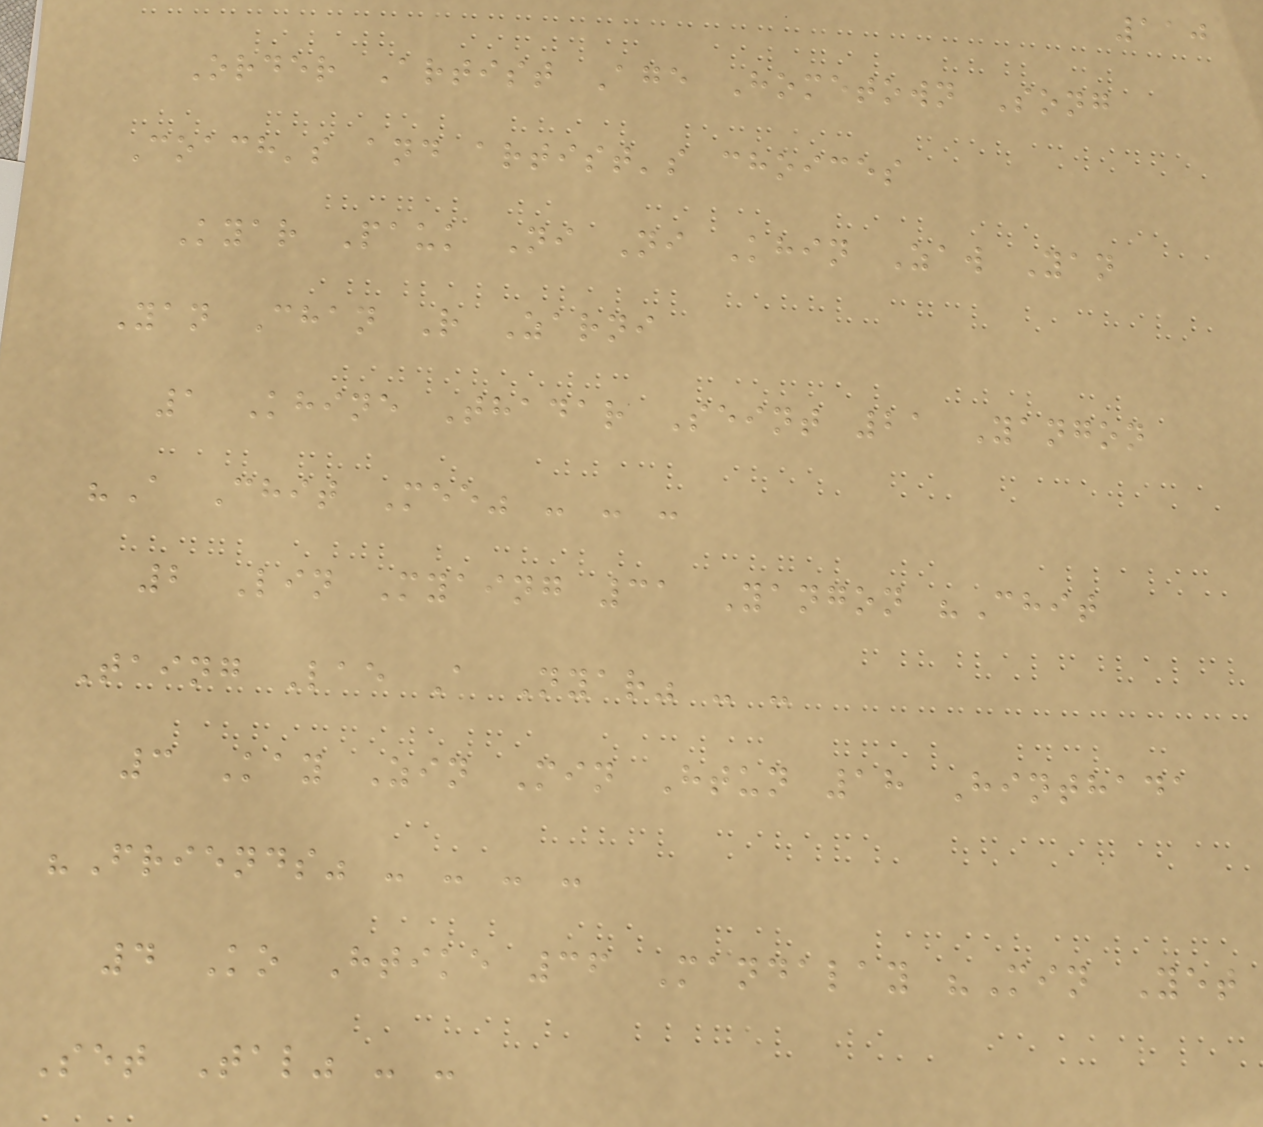110
Order Artist Age Hometown Song
Coach's and artist's choices
Kyar Pauk Ni Ni Khin Zaw Yan
Yan Chan R Zarni
1 Khine Thadar Seint 21 Yangon
"A Chit Mee" - - -
2 Lin Myaing 31 Yangon "Chit
Taing Lae A Nyar" - -
3 Kay Zin Min Htun 18 Hinthada
"Friends" - - - -
4 Ko Htike 36 Mandalay "Min Yet
Set Tal" - -
